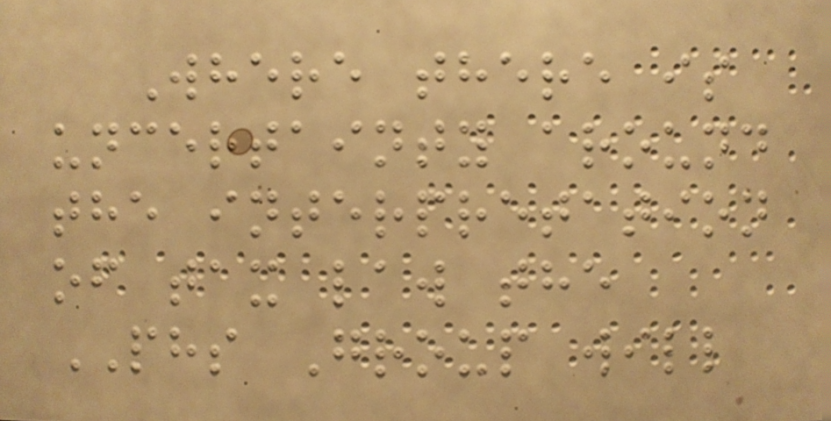Where there is
uncertainty around
the interpretation
of tax law the
PHS Group will
